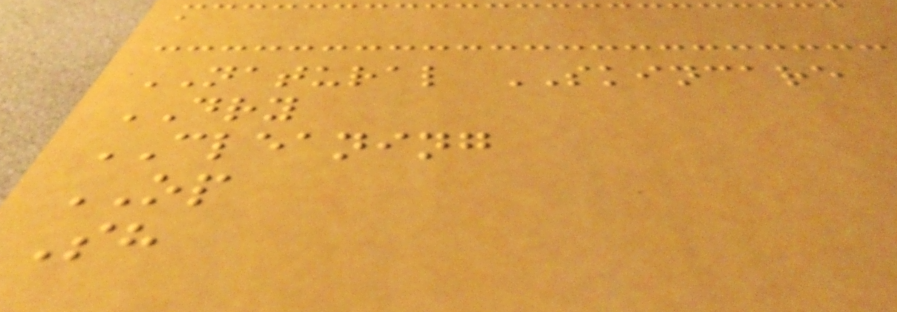a
NATURAL SKINCARE
DRY
CLEANING
OP
Sh
